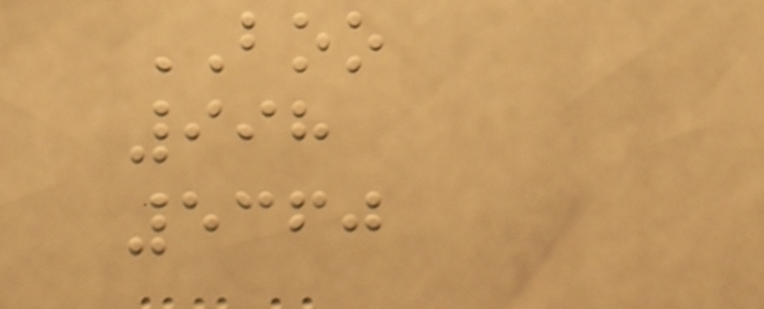BOO
998
5360
